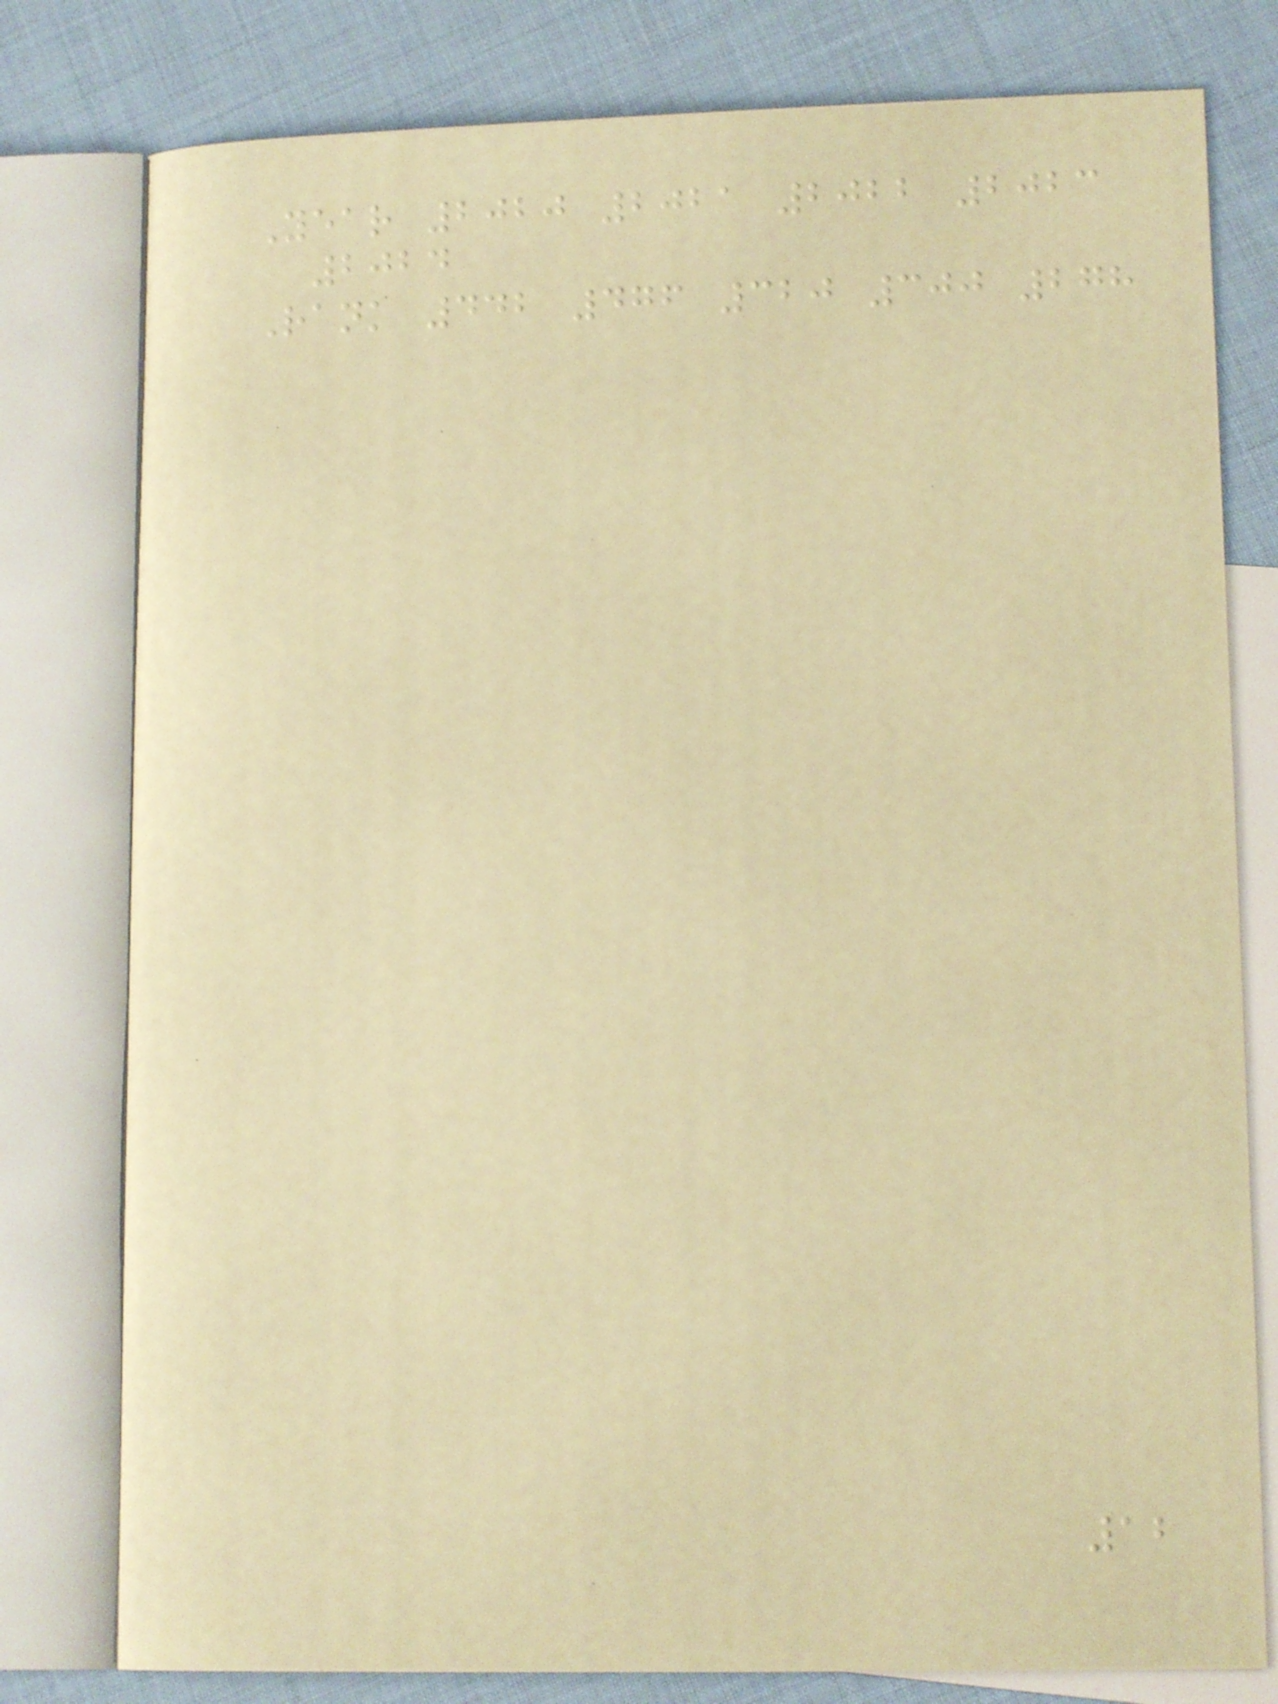Year 2020 2021 2022 2023
2024
Rank 442 476 320 300 278
12
